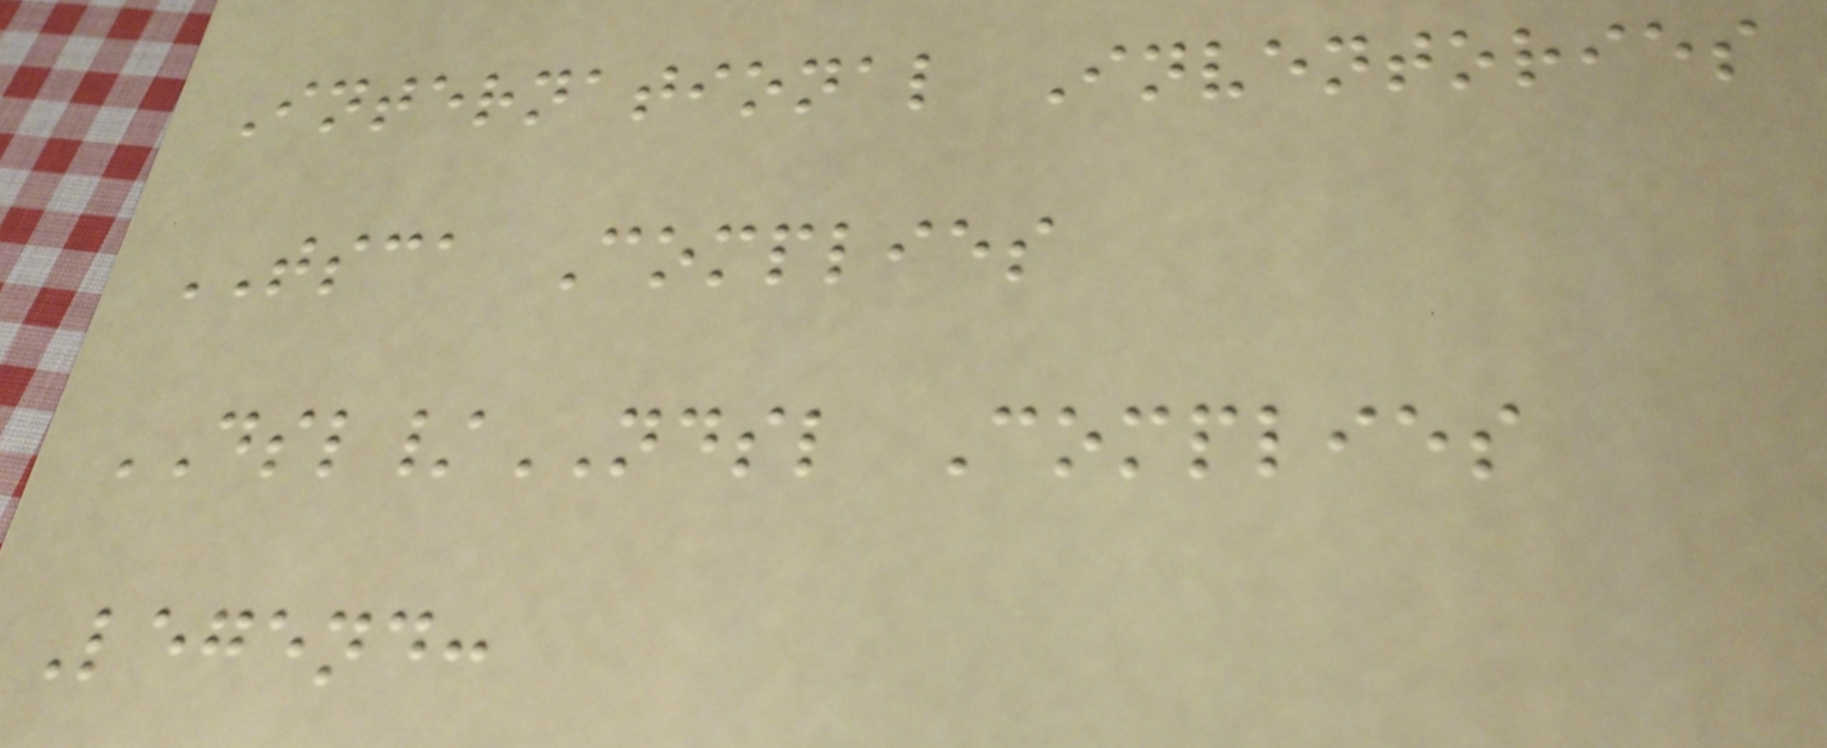International Inventories
TSCA Complies
DSL/NDSL Complies
Legend:
